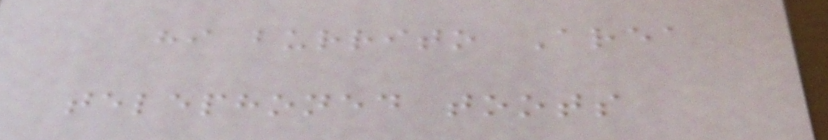hi burrito Area
telephoned toots
